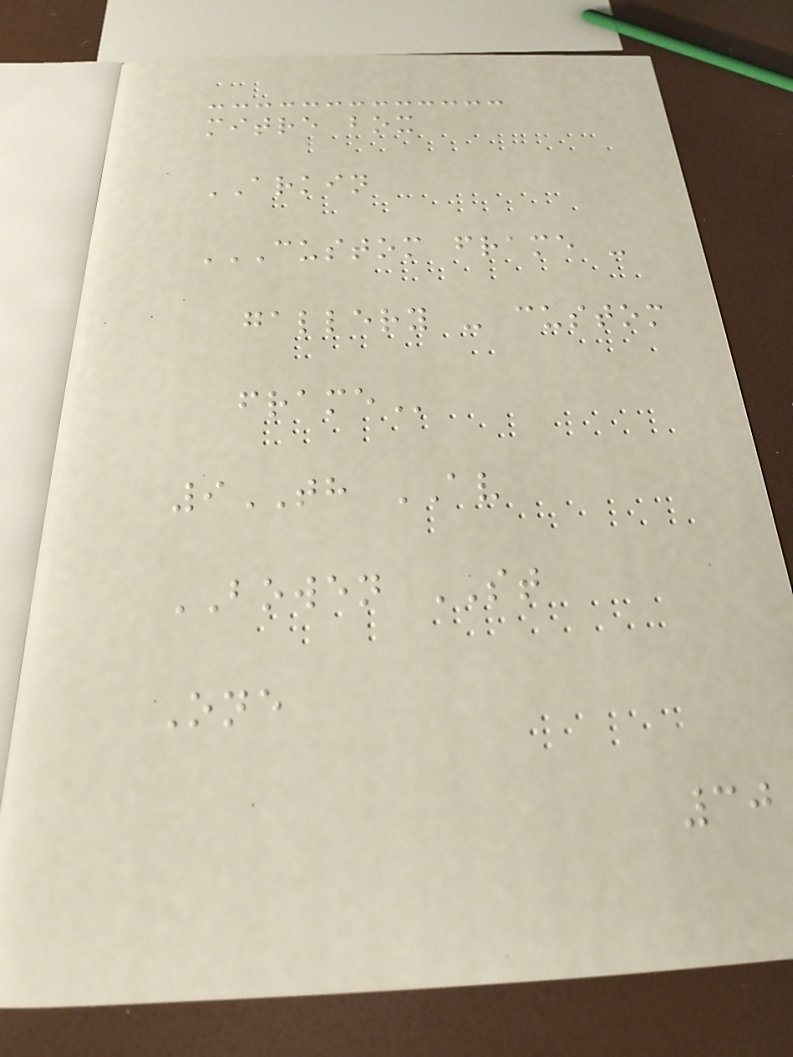mitre box
ARKIN
CUSTOM FRAME -
GALLERY - CUSTOM
FRAME
9TH AV
BOWEN ST
One
30
